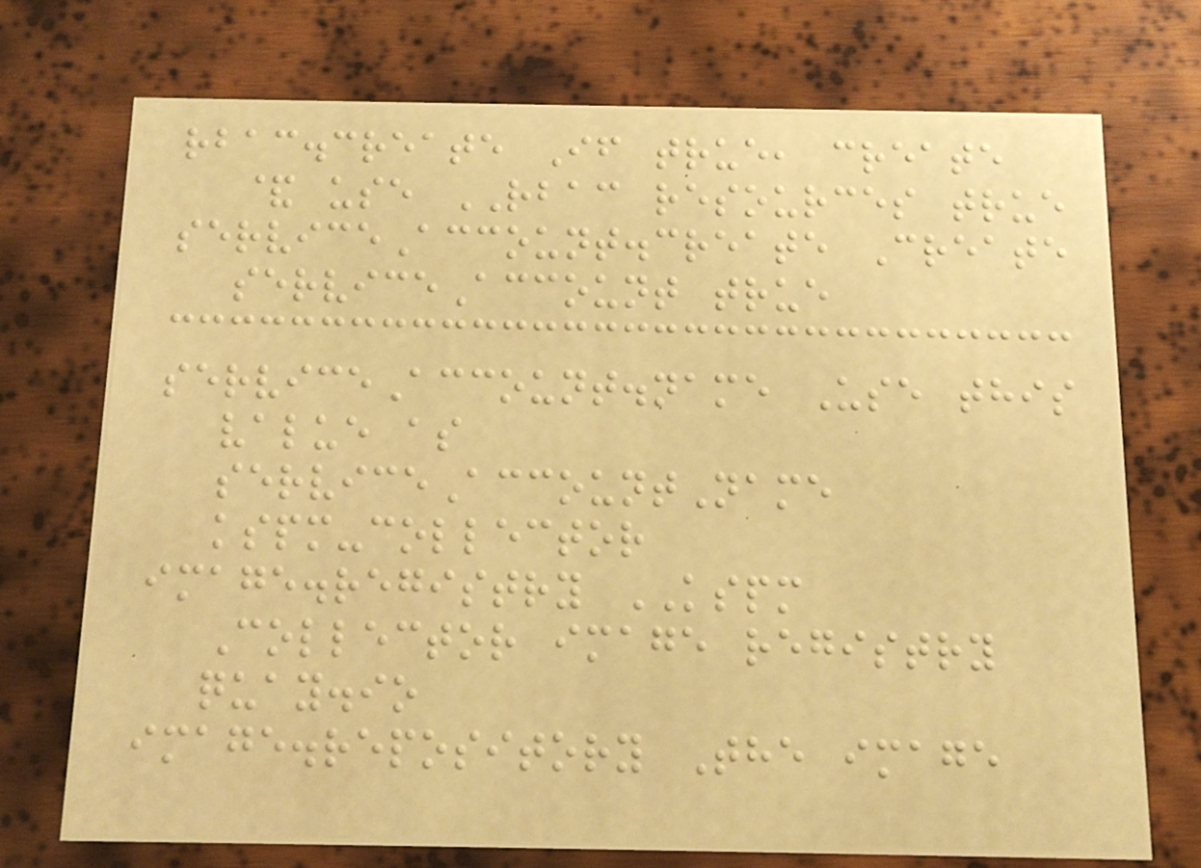rbac.create If true, create
& use RBAC resources true
serviceAccount.create Create
serviceAccount true
serviceAccount.name Use this
value as
serviceAccountName
kspm-collector
image.registry KSPM
Collector image registry
quay.io
image.repository The image
